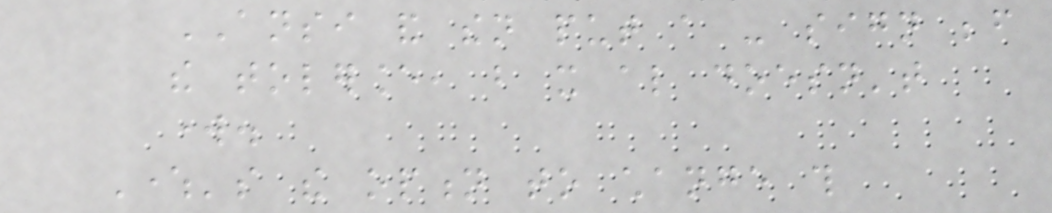ANSI and then put a - sign before
the tolerance, but it also doesn't
work.
Where's the option to change this
